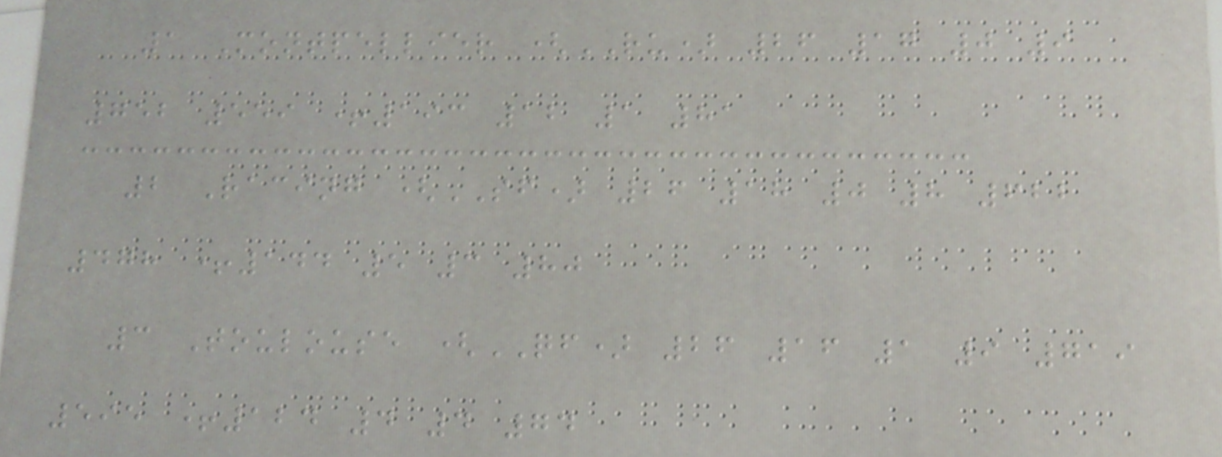1 Montpellier (RU) 26 17 0 9
752 559 +193 12 1 81
2 Racing (SF) 26 18 0 8 622
478 +144 5 3 80
3 Toulouse (QF) 26 16 1 9 719
595 +124 4 4 74
